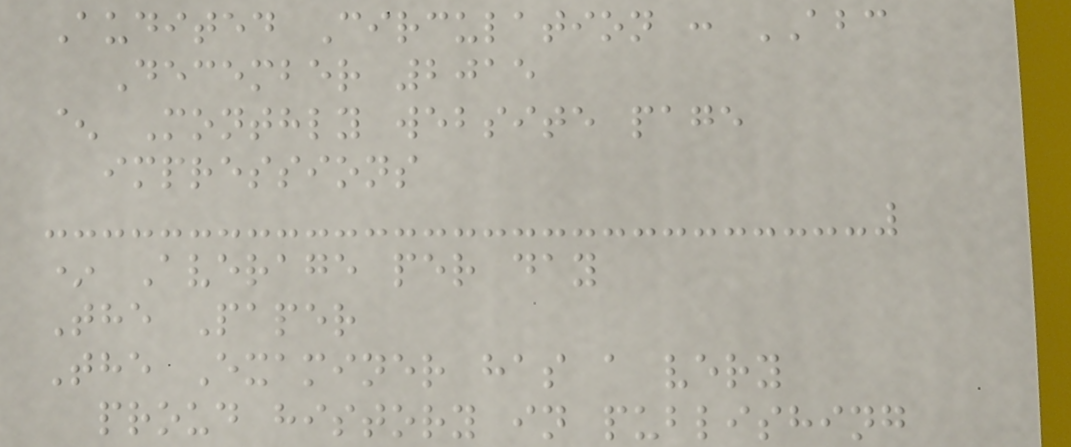Audited Circulation : ABC
December 2015
^ Monthly website page
impressions
* Average per day
The Paper
The Examiner has a very
proud history in publishing
